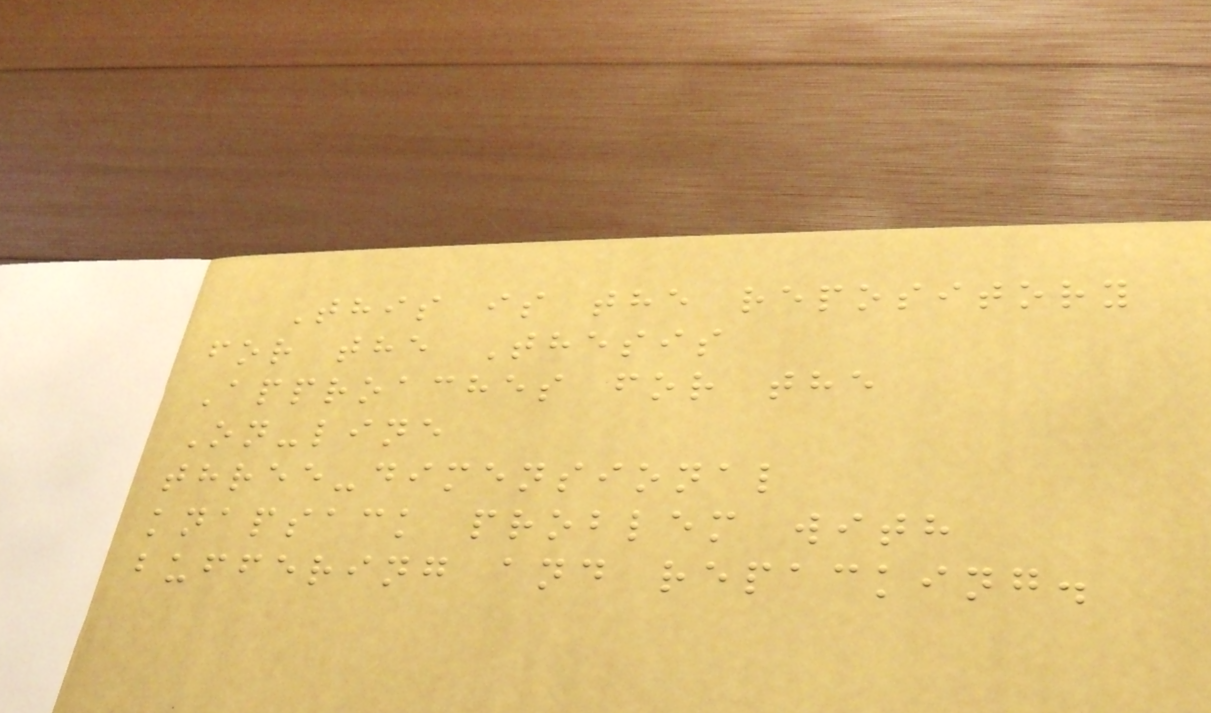This is the repository
for the Thesis
Approaches for the
On-line
three-dimensional
knapsack problem with
buffering and repacking.
